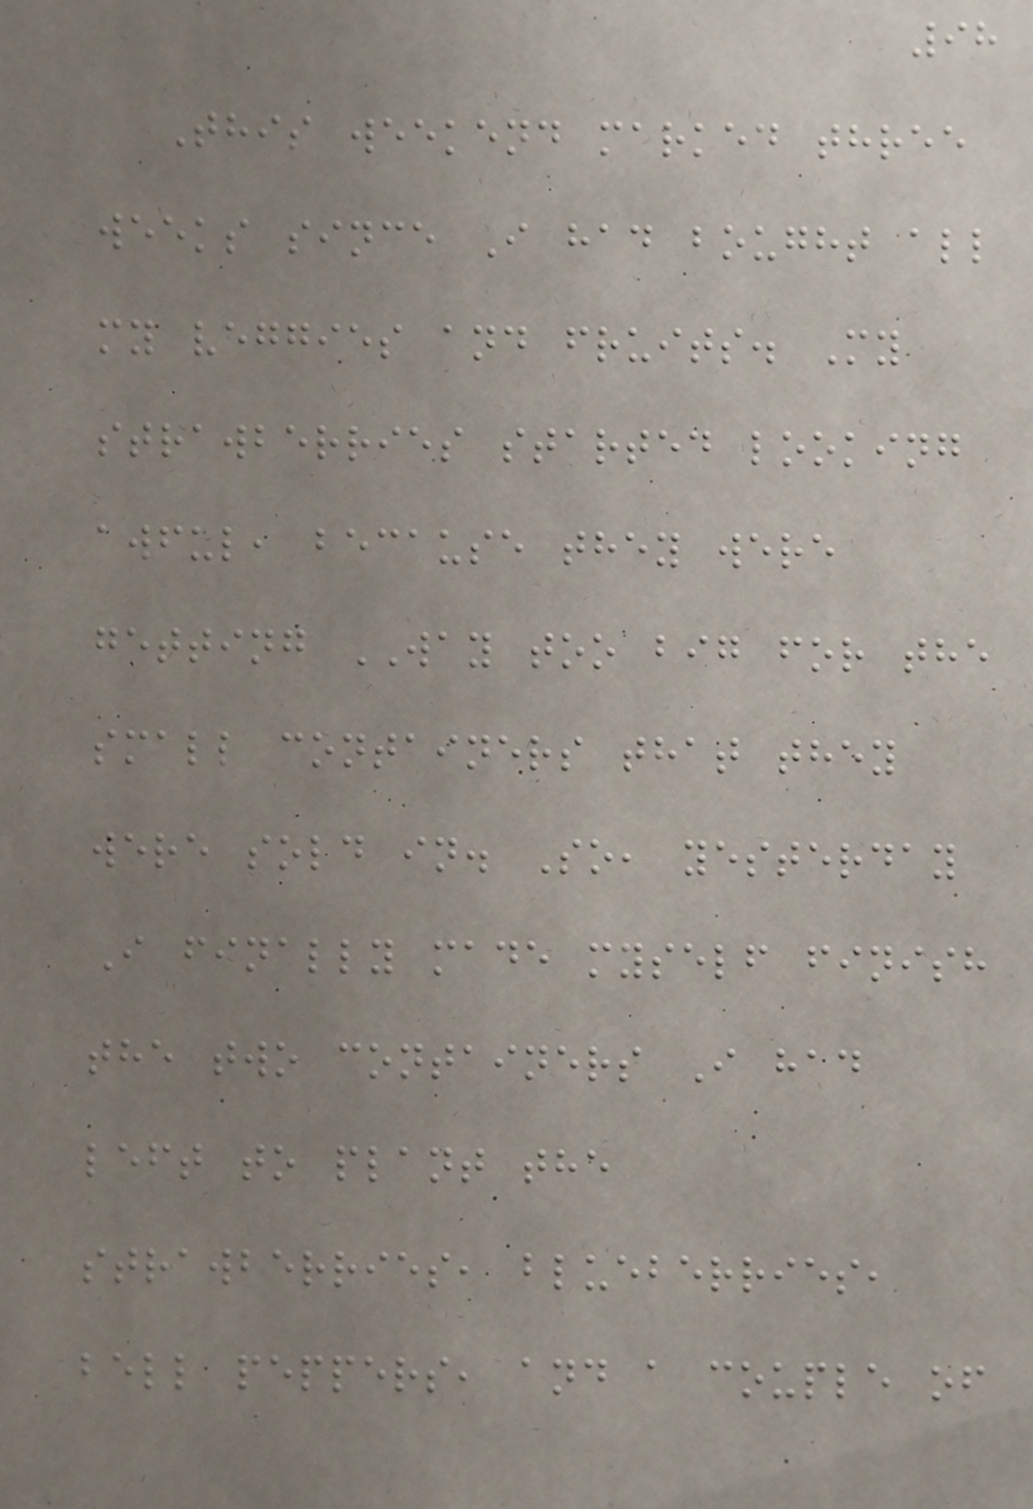98
This weekend marked three
weeks since I had bought all
my veggies and fruits. My
strawberries started looking
awful, because they were
getting WAY too big for the
small containers that they
were sold in. So, yesterday
I finally made myself finish
the two containers I had
left to plant the
strawberries, blueberries,
bell peppers, and a couple of
